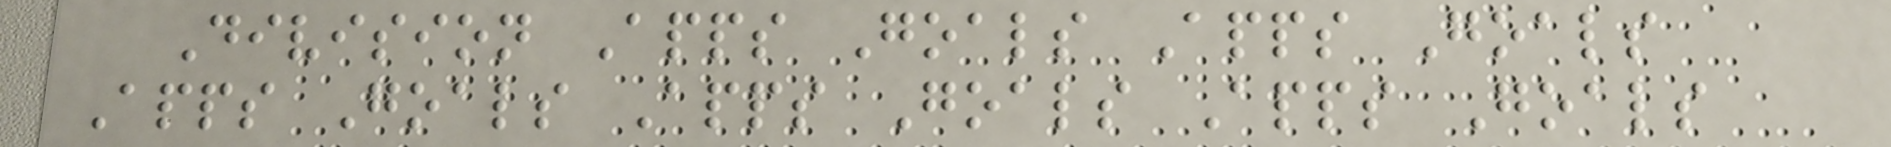Division Apps Goals Apps Goals
Apps Goals Apps Goals Apps Goals
